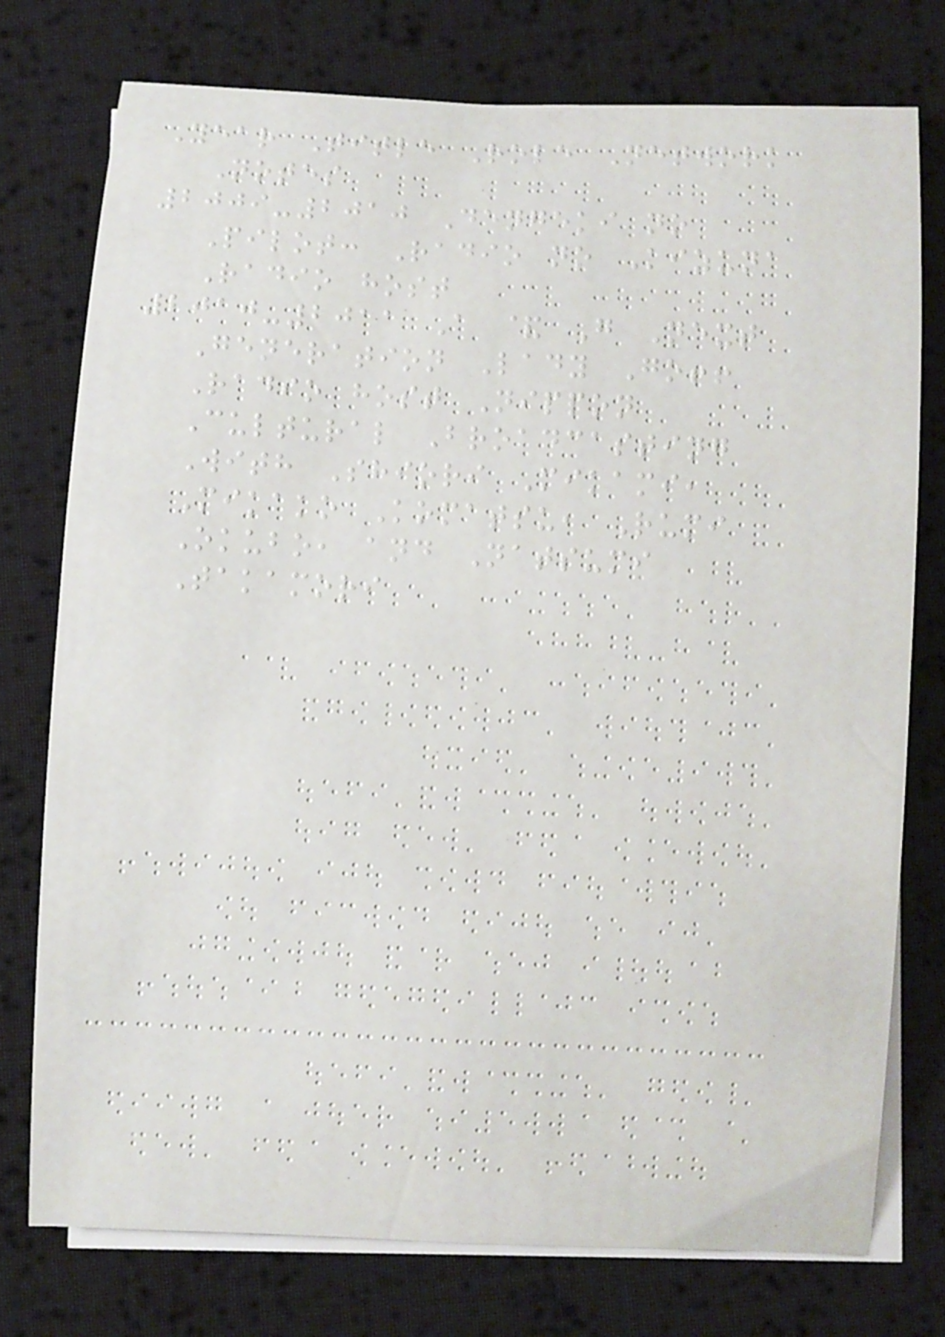Year Title Role Network
Notes
2009-2010 Dengeki no
Pilot: Radio no Kizuna
Radio host
2010-2011 A & G Next
Generation Lady Go!!
Radio host Nippon
Cultural Broadcasting
With Shiori Mikami,
Mikako Komatsu, Rumi
Okubo, and Natsumi
Takamori
